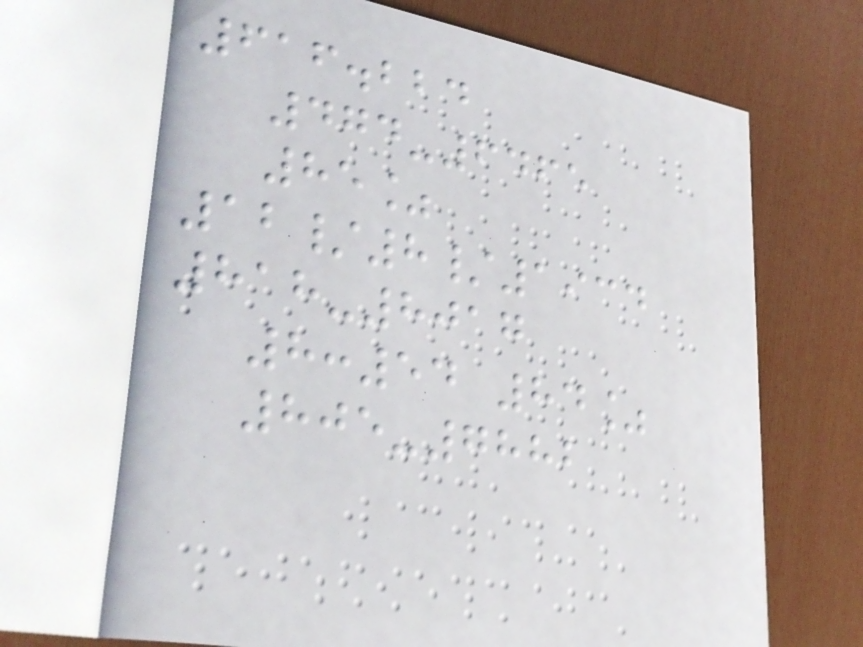616.224
474-6465
85%
12/8/1934
818-8017
8:54 84%
805-7882
